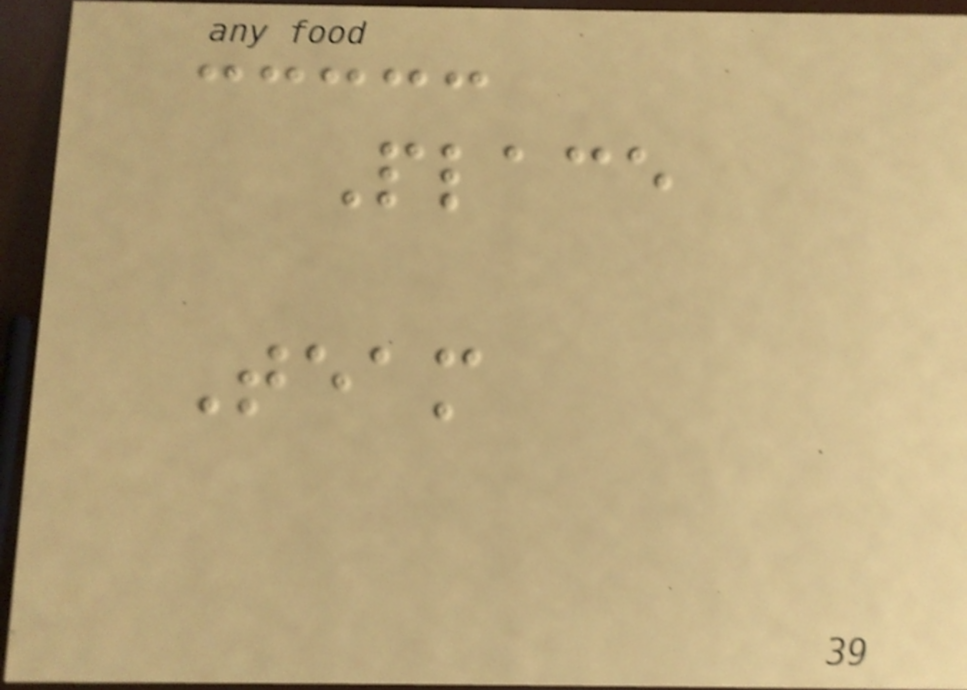Place
Team
